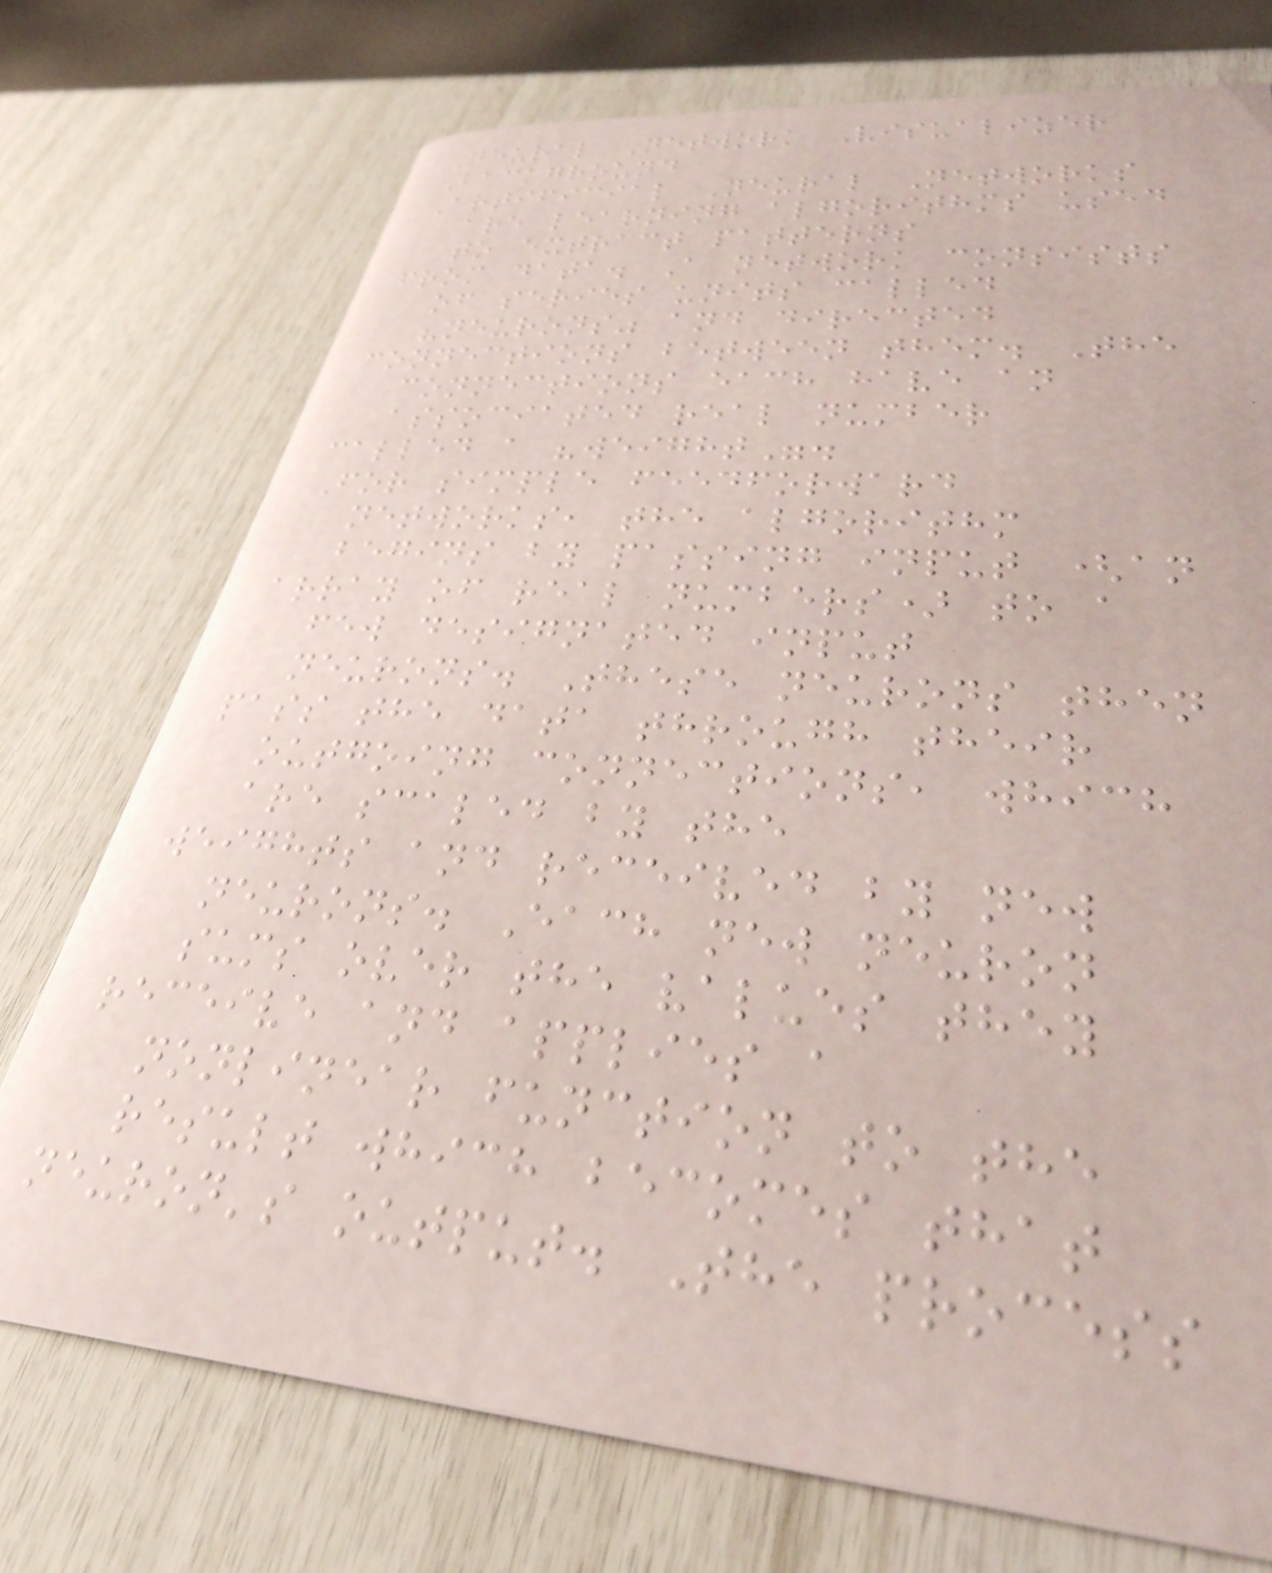Neural Network Visualizer
Background
Artificial Neural Networks
are learning algorithms used
to extract patterns
from data. A network consists
of series units called
"neurons" and directed
connections between them. The
connections each have an
associated real number
called a "weight".
For simple feedforward
networks, the algorithm
begins by passing input (an
array of real numbers) to a
few designated input
neurons. These neurons then
pass the data through their
outgoing connections, which
are scaled by the
weights and received by new
neurons. Each new neuron
sums over the values they
receive and applies a
nonlinear function to the
result which becomes that
neuron's output. The process
